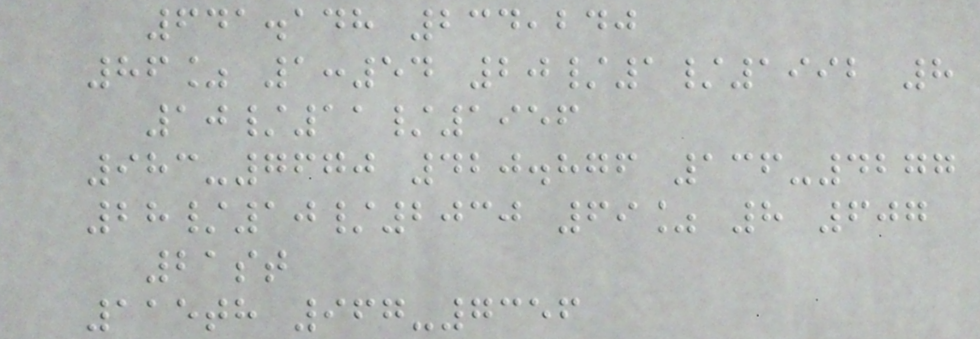641.148 234,240
86% 1:54 20/1/1992 8
10/11/1956
983-7670 420.876 136-4277
28/10/2030 69% 8 607
21st
115th 967-7356
